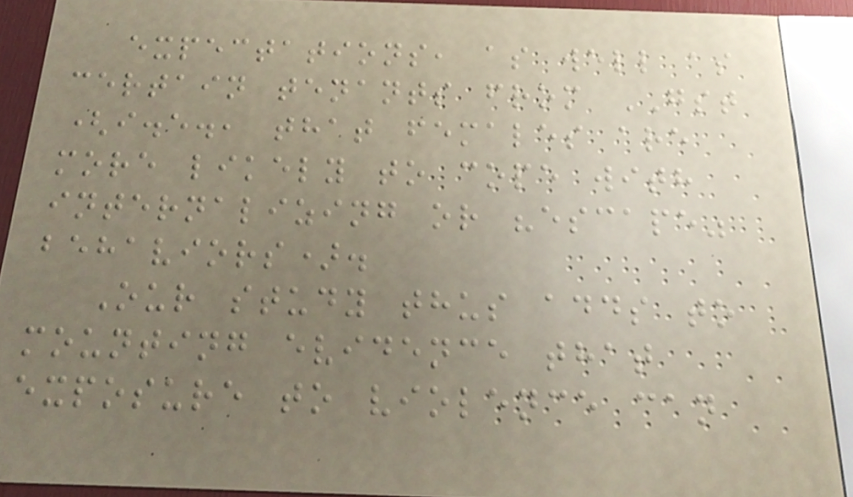expectations, as well as
certain tenants from GST
(i.e., that females are
more likely to cope with
internalizing or "escape"
behaviors).
Our study thus adds to
mounting evidence that
exposure to violence can
